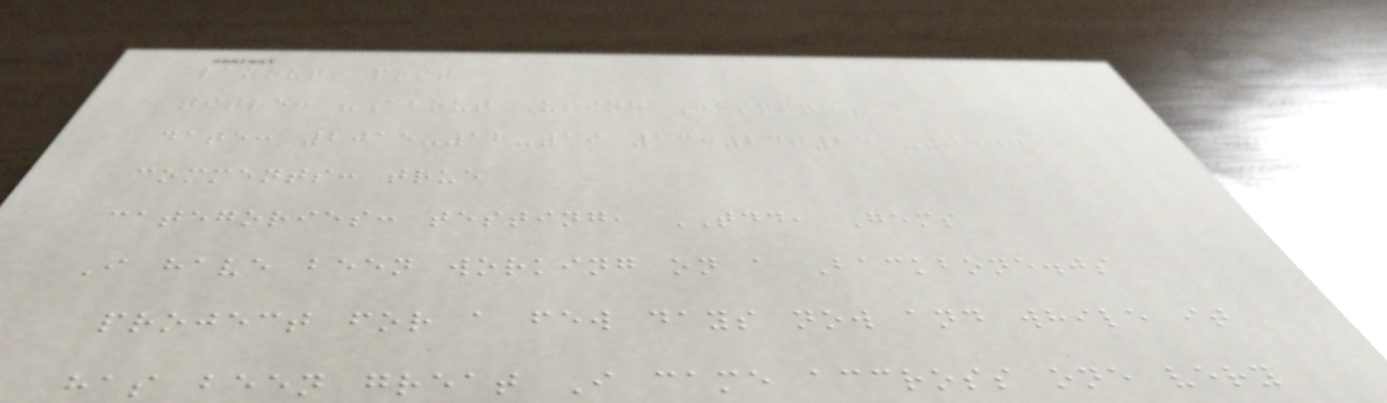layout: post
title: "About Using Jasmine"
date: 2015-12-19 13:24:25 -0500
comments: true
categories: testing, TDD, Gems
I have been working on a Backbone.js
project for a few days now and while it
has been great I came accross one very
